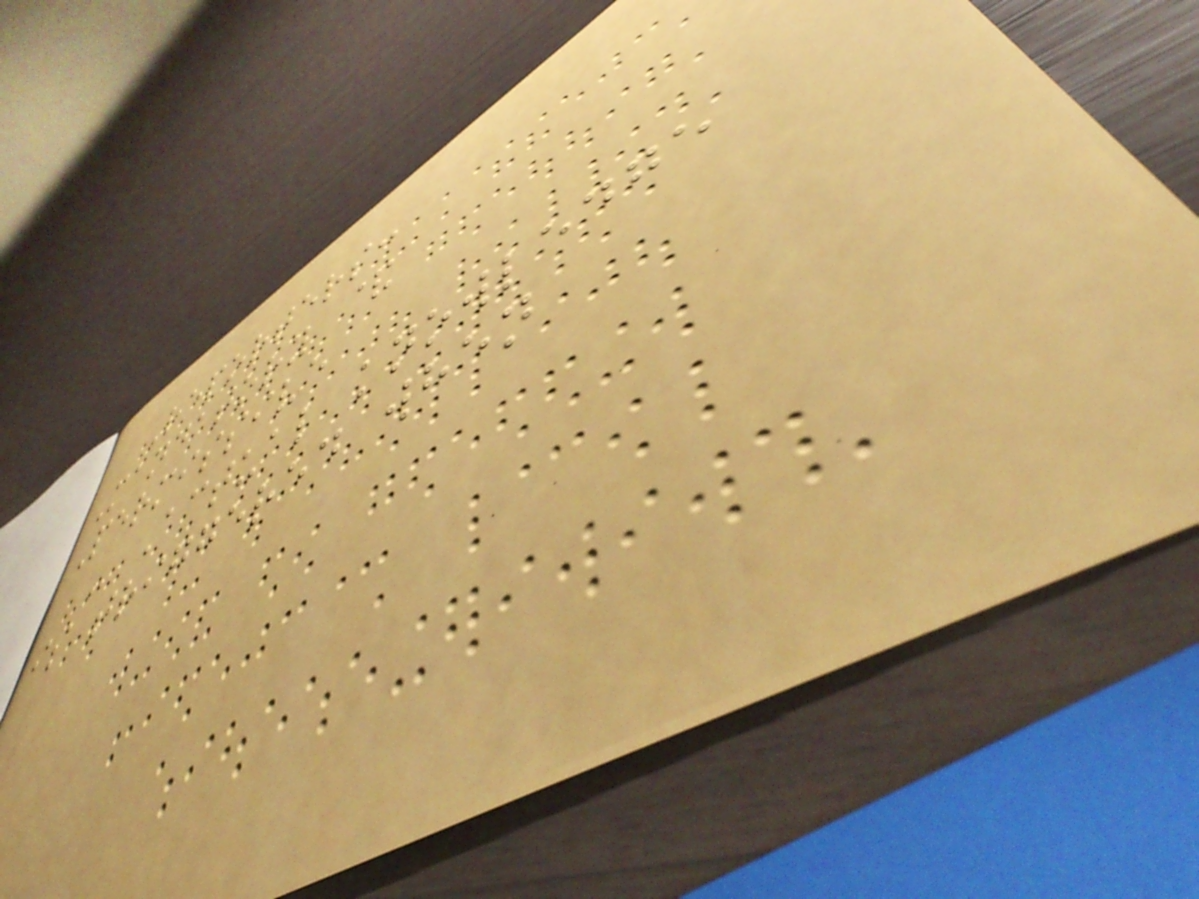Reporters:
Mandatory &
Permissive
- Actual knowledge
is triggered when
